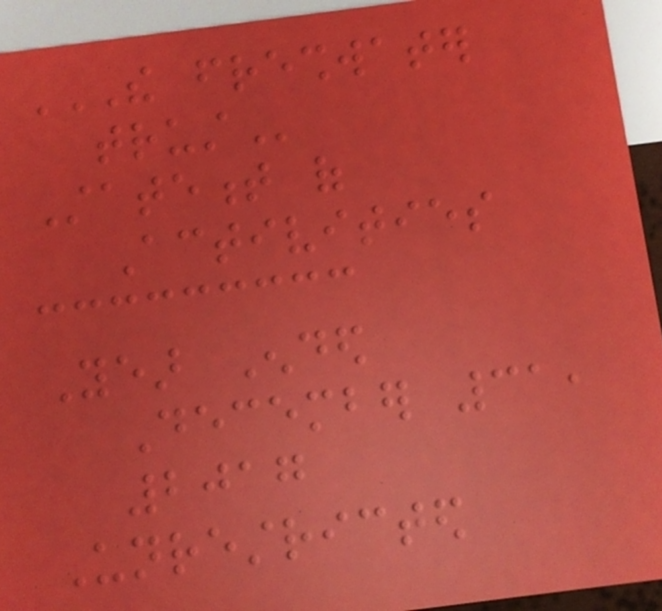THE FRESHWATER
TRUST
Statement of
Activities
Year Ended
December 31,
2017
Unrestricted
